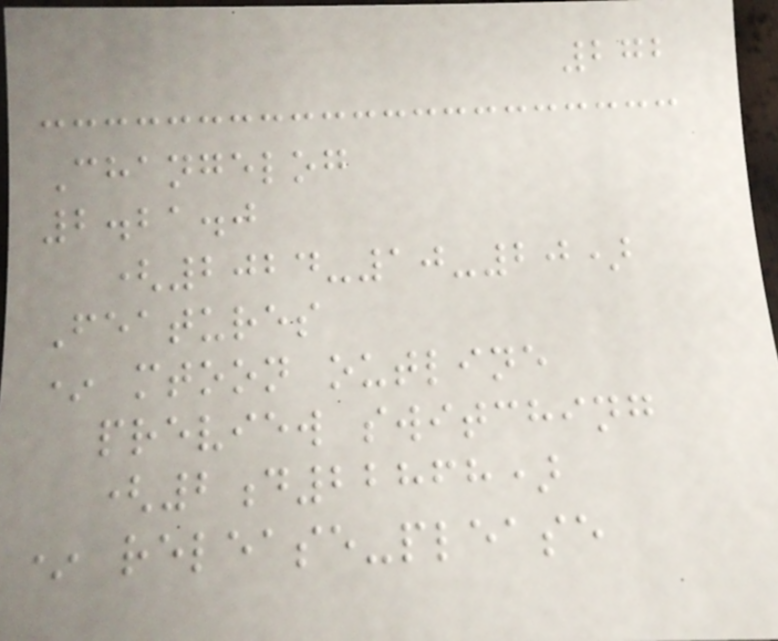272
Changelog
2.21.0
(2024-10-20)
Features
* mtoon outline
preview switching
(2d22868)
* release-please
